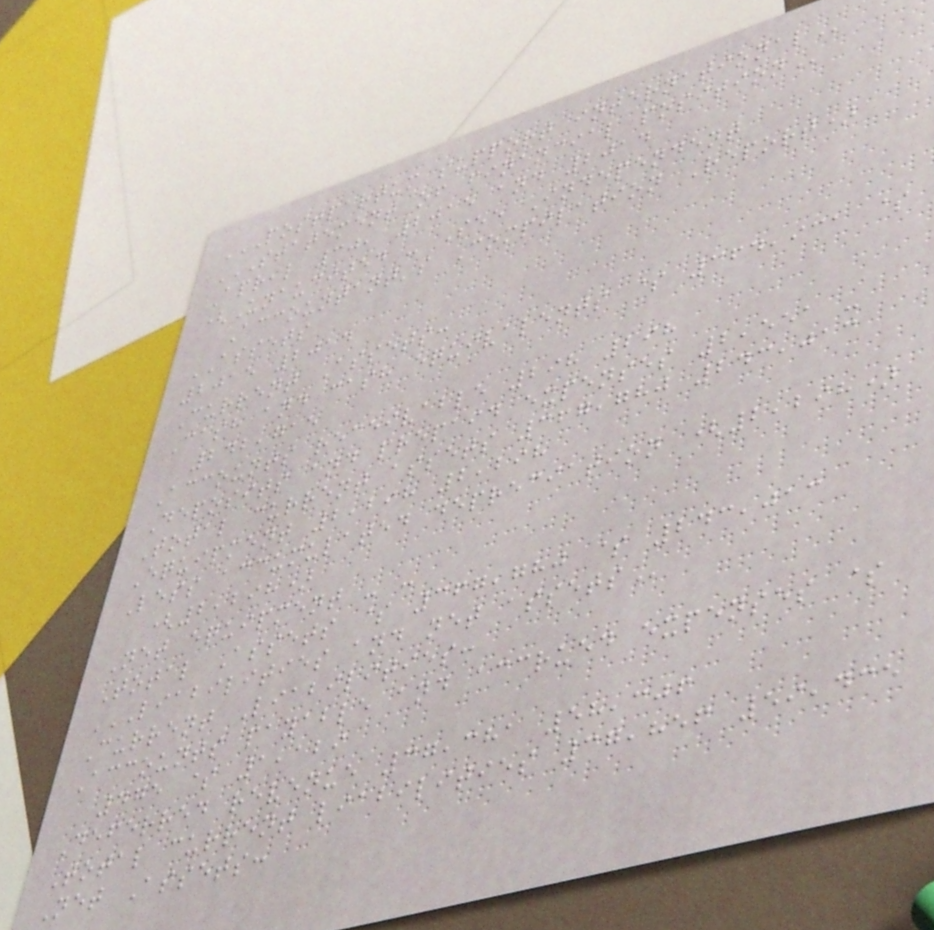POSTPARTUM SUPPORT INTERNATIONAL
STATEMENT OF FINANCIAL POSITION
April 30, 2015 and 2014
(Unaudited - See Independent
Accountant's Compilation Report)
ASSETS
2015 2014
Current Assets:
Cash and cash equivalents $ 364,931 $
242,715
Accounts receivable 298 298
Deposits and prepaid expenses 2,551 -
Total current assets 367,780 243,013
Equipment 2,298 2,298
Less accumulated depreciation (2,298)
(2,298)
Net equipment - -
Total Assets $ 367,780 $ 243,013
LIABILITIES AND NET ASSETS
Current Liabilities:
Accounts payable and accrued expenses $
475 $ 1,129
Deferred revenue 37,381 58,306
Total current liabilities 37,856 59,435
Net Assets:
